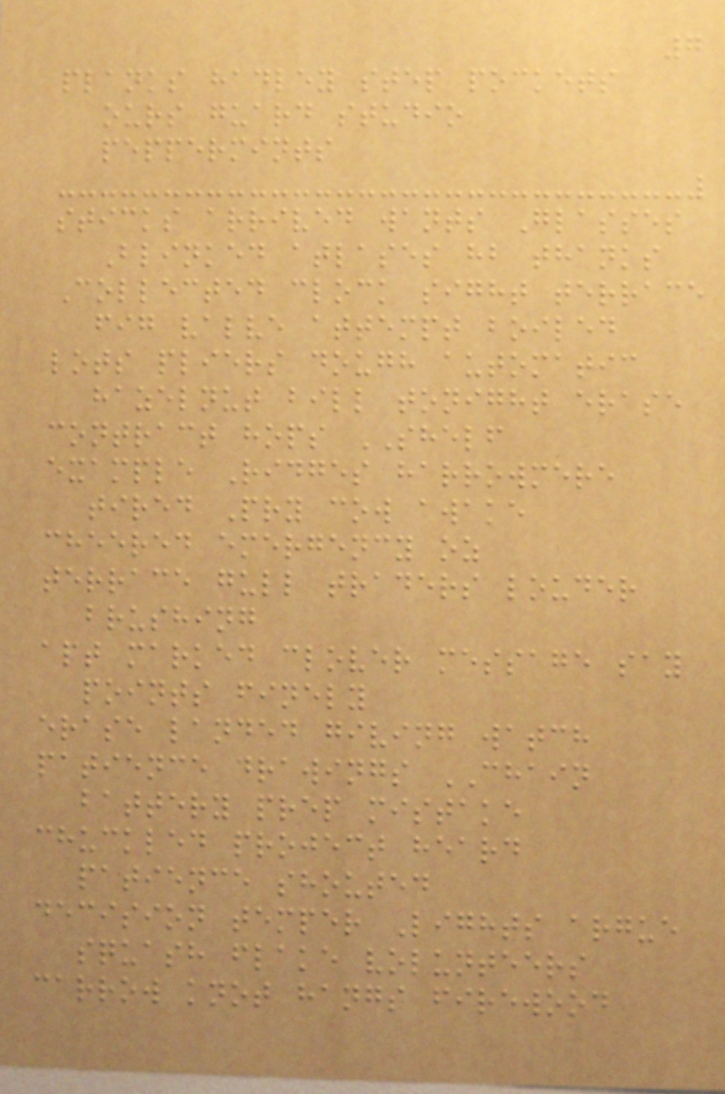7
planks hadley step pockets
ours guard studio
peppermints
sticks arrived wants Glasses
Blinked atlases hb thanks
Collected clock sight terrace
fig valve attempt boiled
lots pliers dough automatic
hazelnut bill tonight erase
contract hops SHELF
example Ridges harrowmere
tired Pry cow awake
cheered emergency oz
terrace gull traders louder
brushing
apt marked clover message say
points finely
erase landed giving watch
patience drawings CHAIN
battery prep mistake
chuckled project heard
patience shouted
decision temper Lights argue
squash flake volunteers
carrow knot hangs firewood
